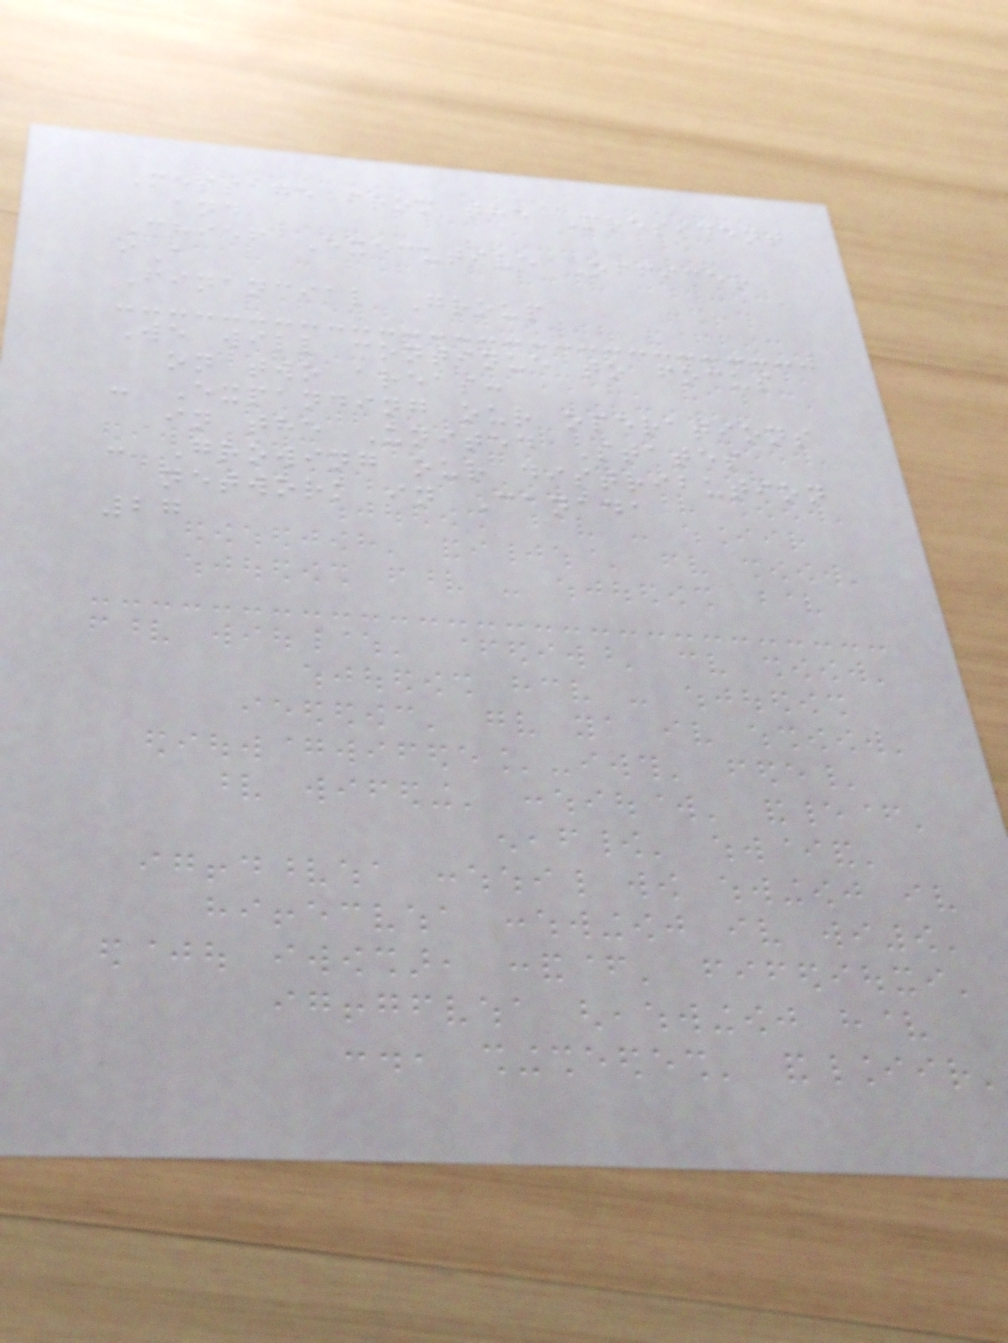Message from the President
and
Chief Executive Officer
iA
Financial Group
We will continue to focus
on two areas:
- Expanding our operations
in the United States
- Growing our distribution
network in Canada
27
